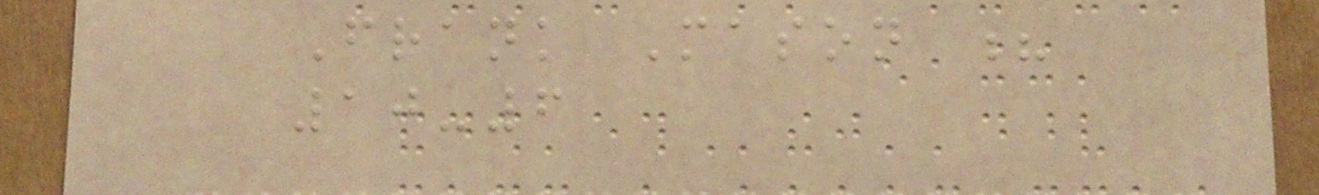Frank Mason ?
10-6
